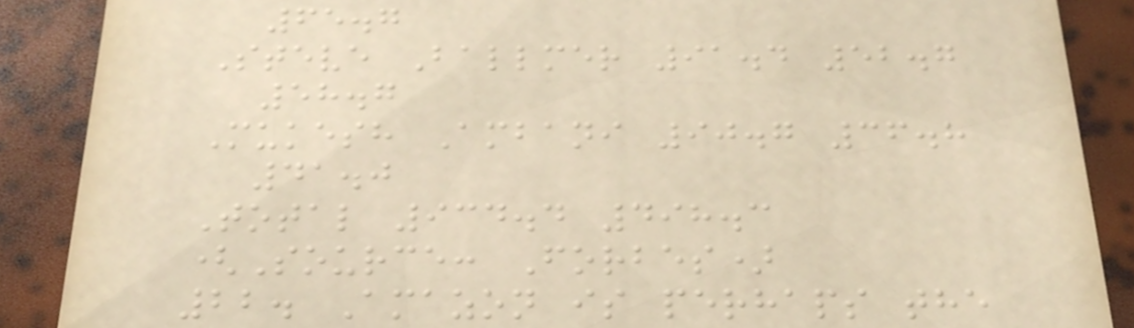65.7
Steve Ballmer 91.4 52.7
58.7
Mukesh Ambani 90.7 36.8
41.0
Total 934.4 498.3
(Source: Forbes)
22. Amazon is perhaps the
